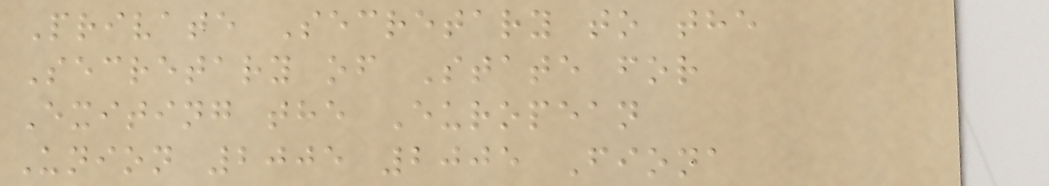Private Secretary to the
Secretary of State for
Exiting the European
Union 2005 2005 Fiona
